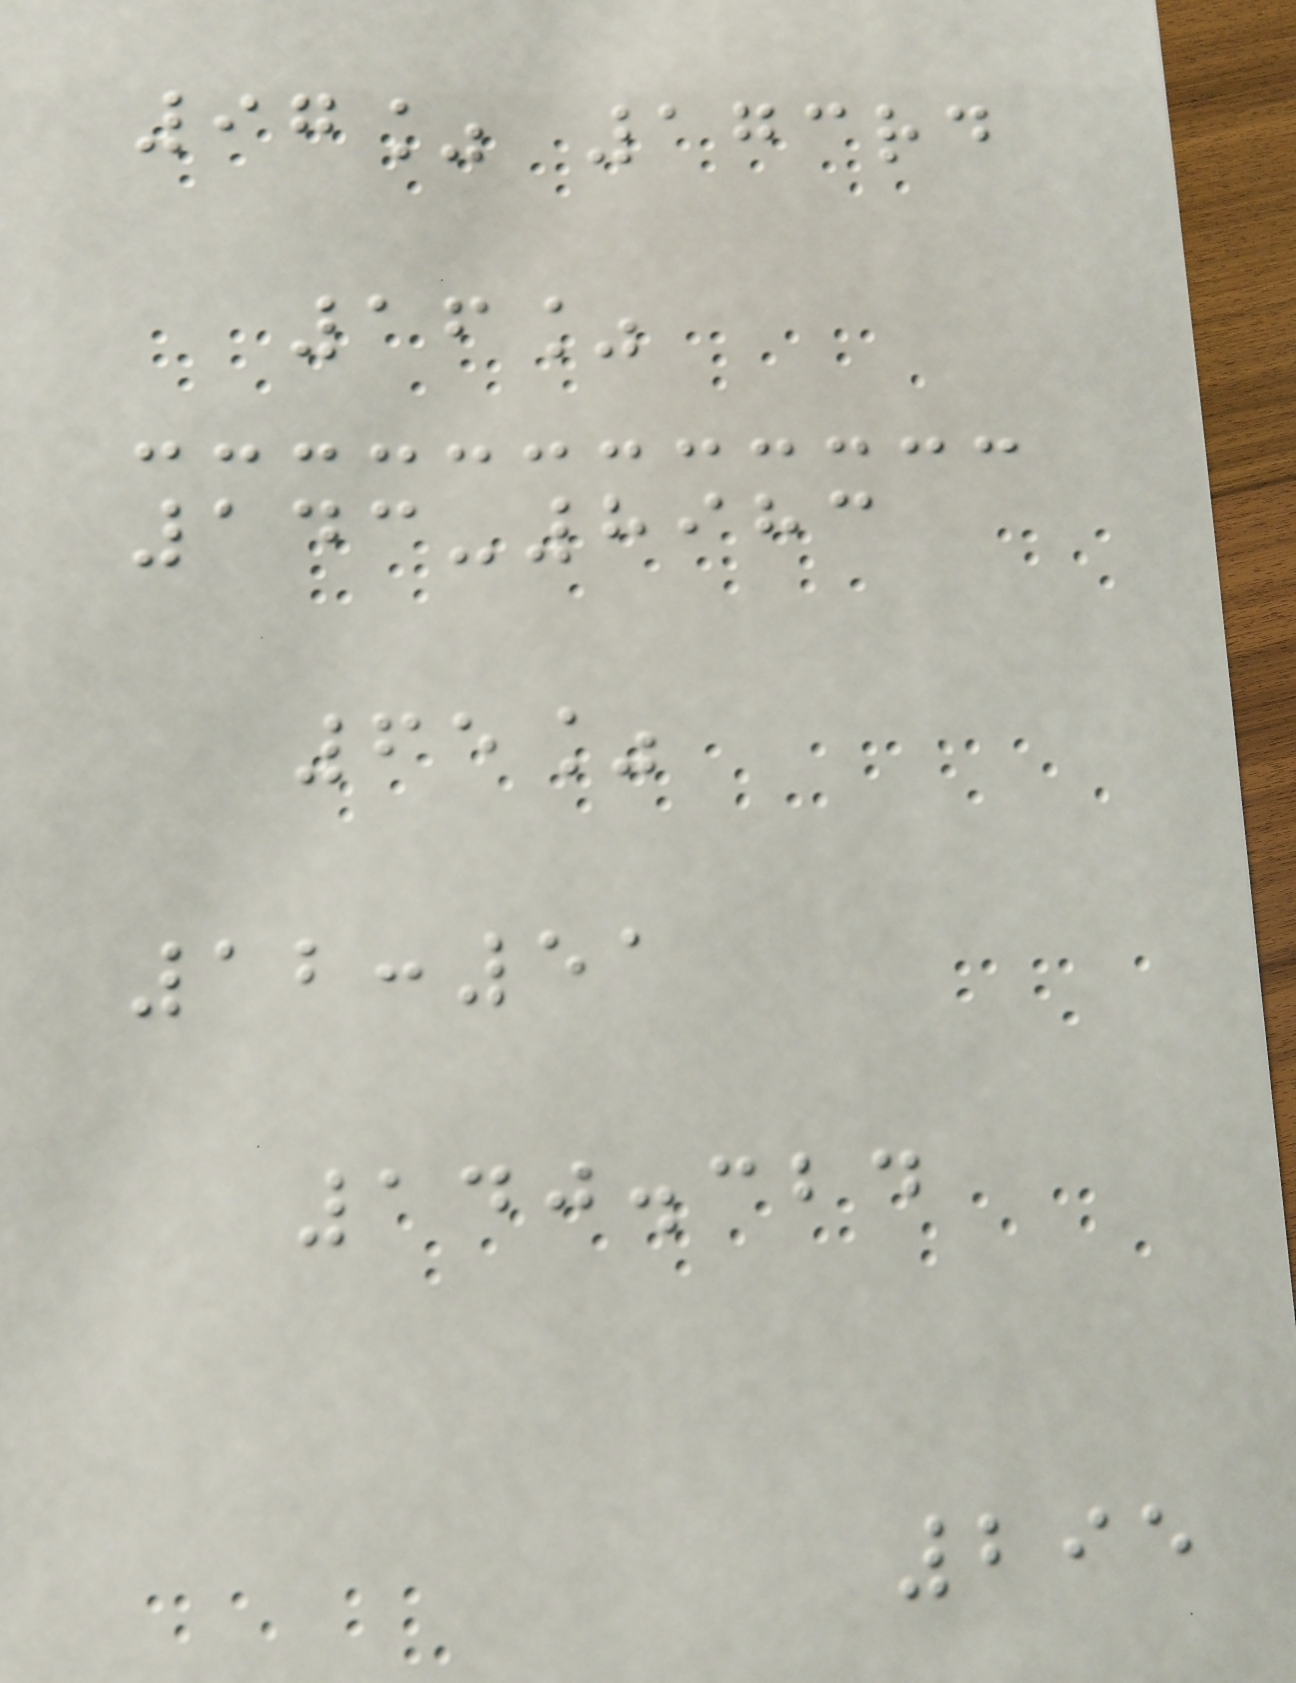97% 173rd
16%
143-8983
65%
12:51
140.324
295
